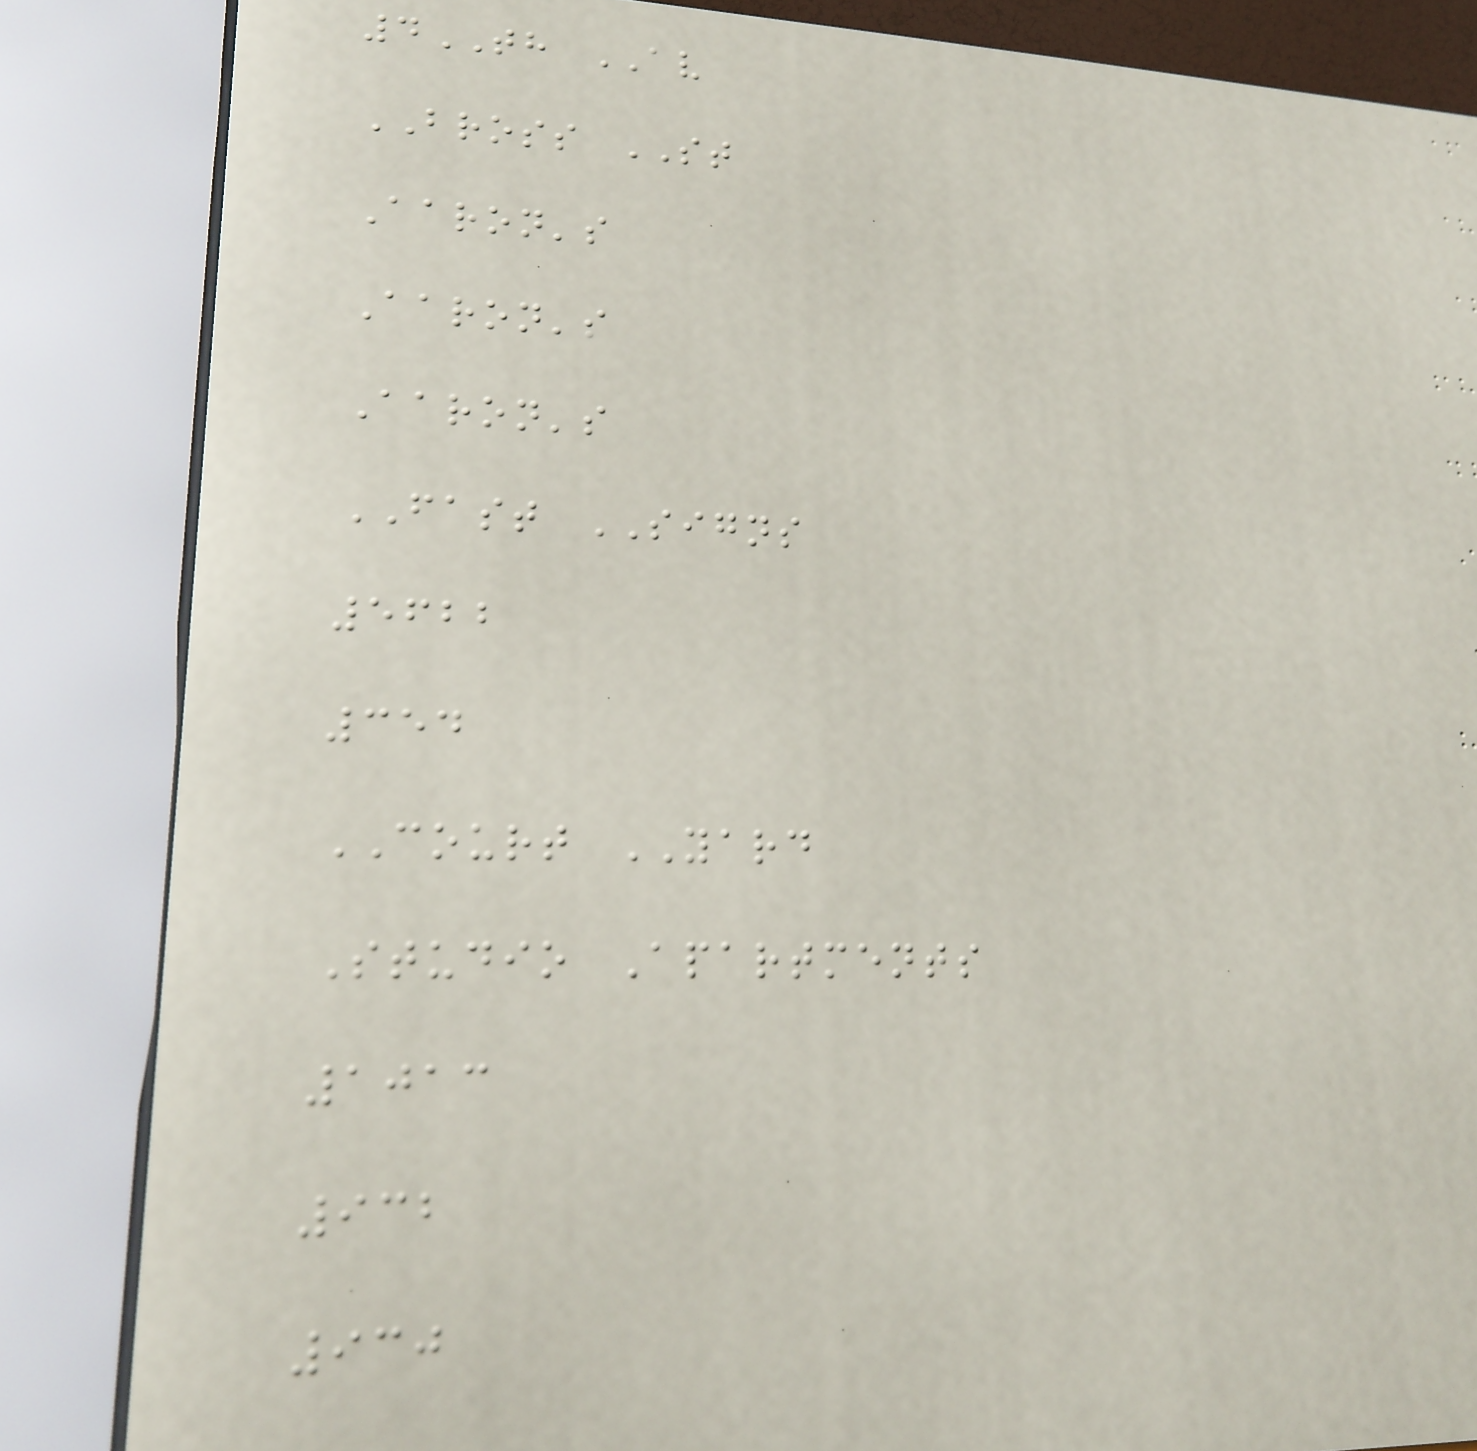4TH AV
BROSS ST
Aaron's
Aaron's
Aaron's
FAST SIGNS
5622
354
COURT YARD
Studio Apartments
1013
932
930
